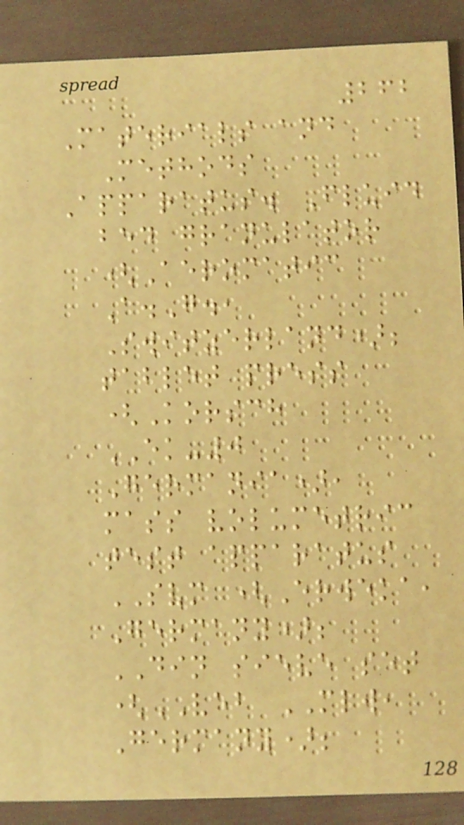262
Materials and
Methods
Apparatus. Fluid
bed granulator
(Aeromatic
A.G.,
Switzerland);
tablet press
(Korsch
EK-0
Germania),
mass volumetric
test apparatus
SVM (Erweka,
Germany);
DIN sieve set
(VEB MLW,
Germany);
